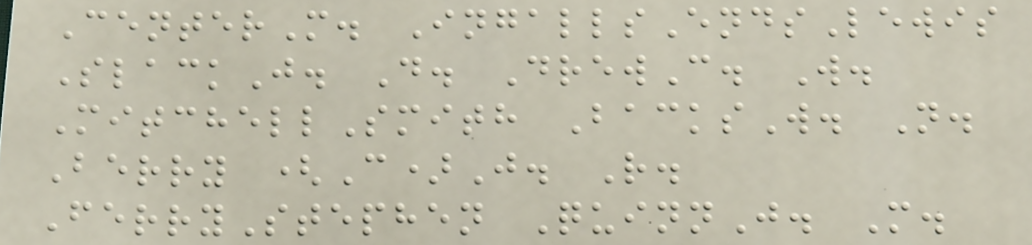CenterM. IngallsEndsLewis
SlackJ. D. DrewC. W.
MitchellSmith BacksW. N.
Berry (C)J. R.
FerryStephen QuinnJ. M.
